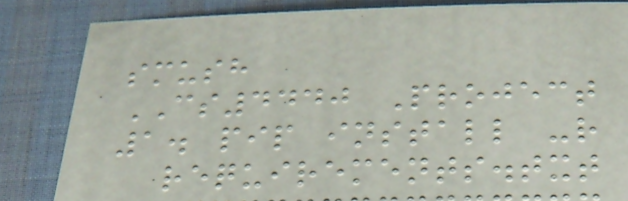smush
CS4440 Project
1. pip install -r
requirements.txt
